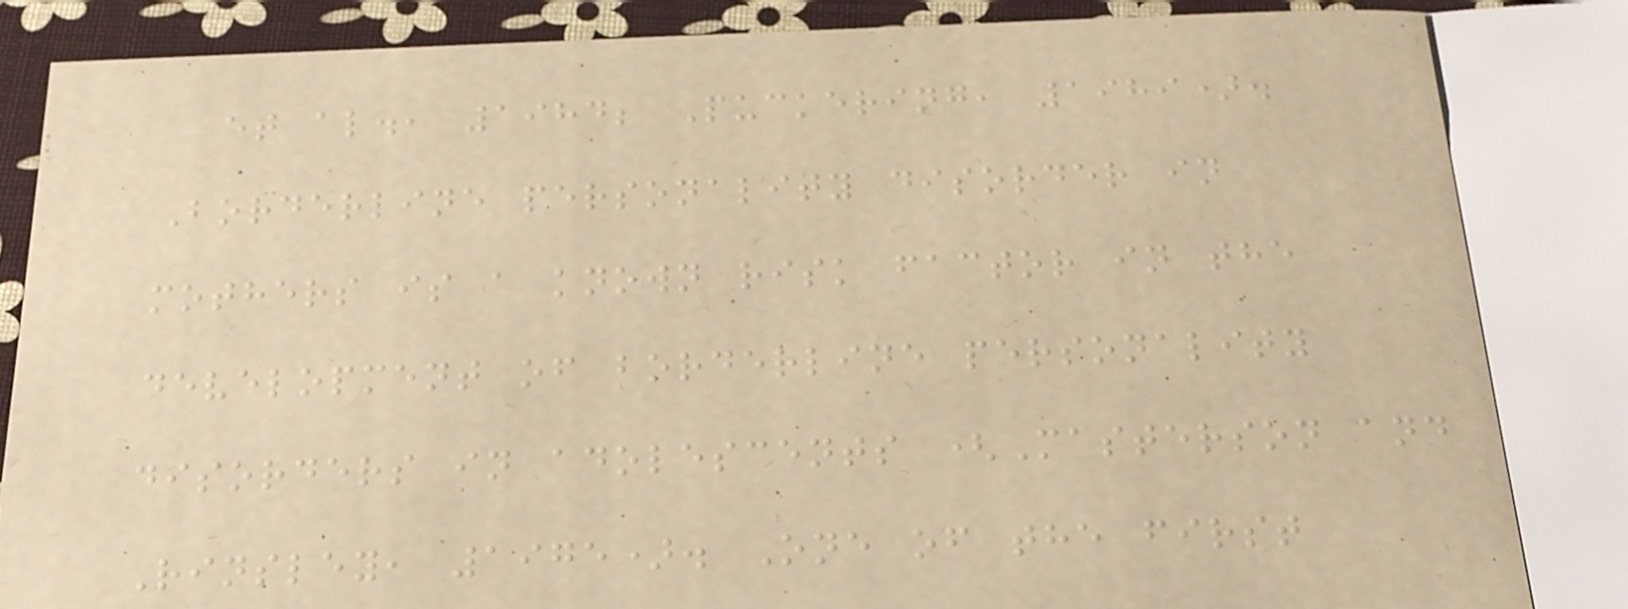et al., 1984; Puckering, 1989).
Borderline personality disorder in
mothers is a known risk factor in the
development of borderline personality
disorders in adolescents (Masterson and
Rinsley, 1975). One of the first
